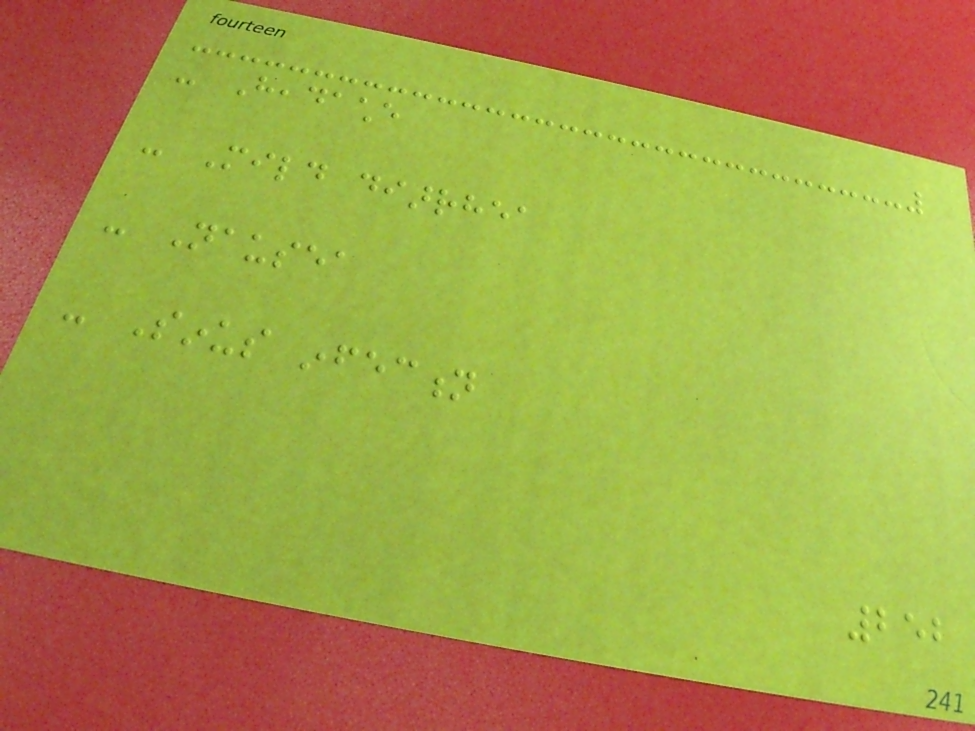- Headache
- Mild diarrhea
- Nausea
- Sinus infection
252
